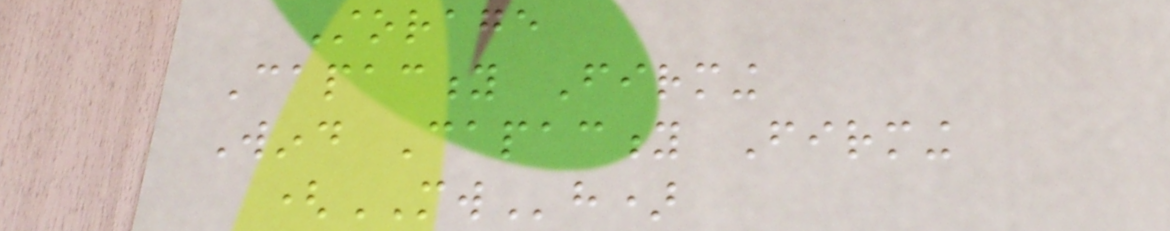Storage
Capacity Firming
Wind Capacity Firming
(MWh)
